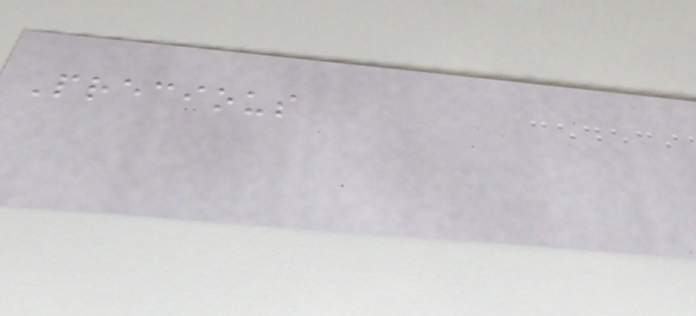Precious
